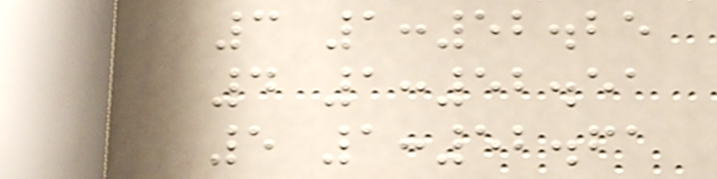3 1:52.25
4 1:52.51
5 1:52.61
